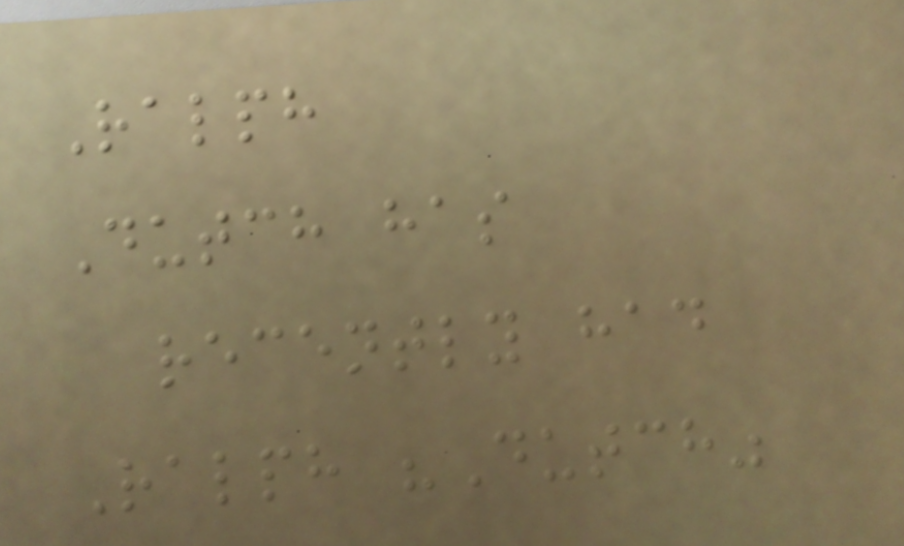Ralph
Dutch has
recently had
Ralph "Dutch"
